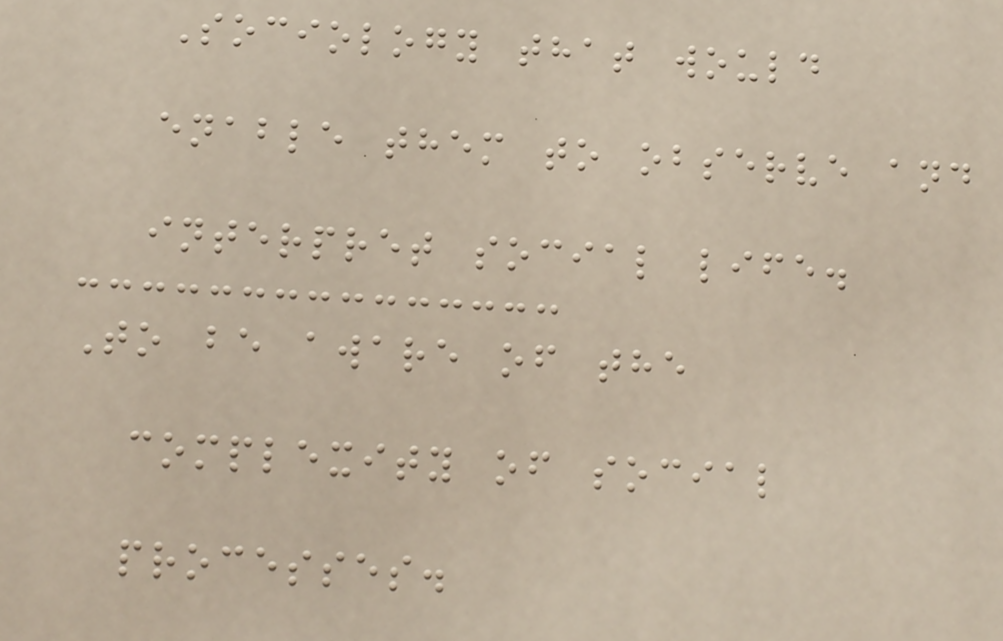Sociology that would
enable them to observe and
interpret social life.
To be aware of the
complexity of social
processes.
